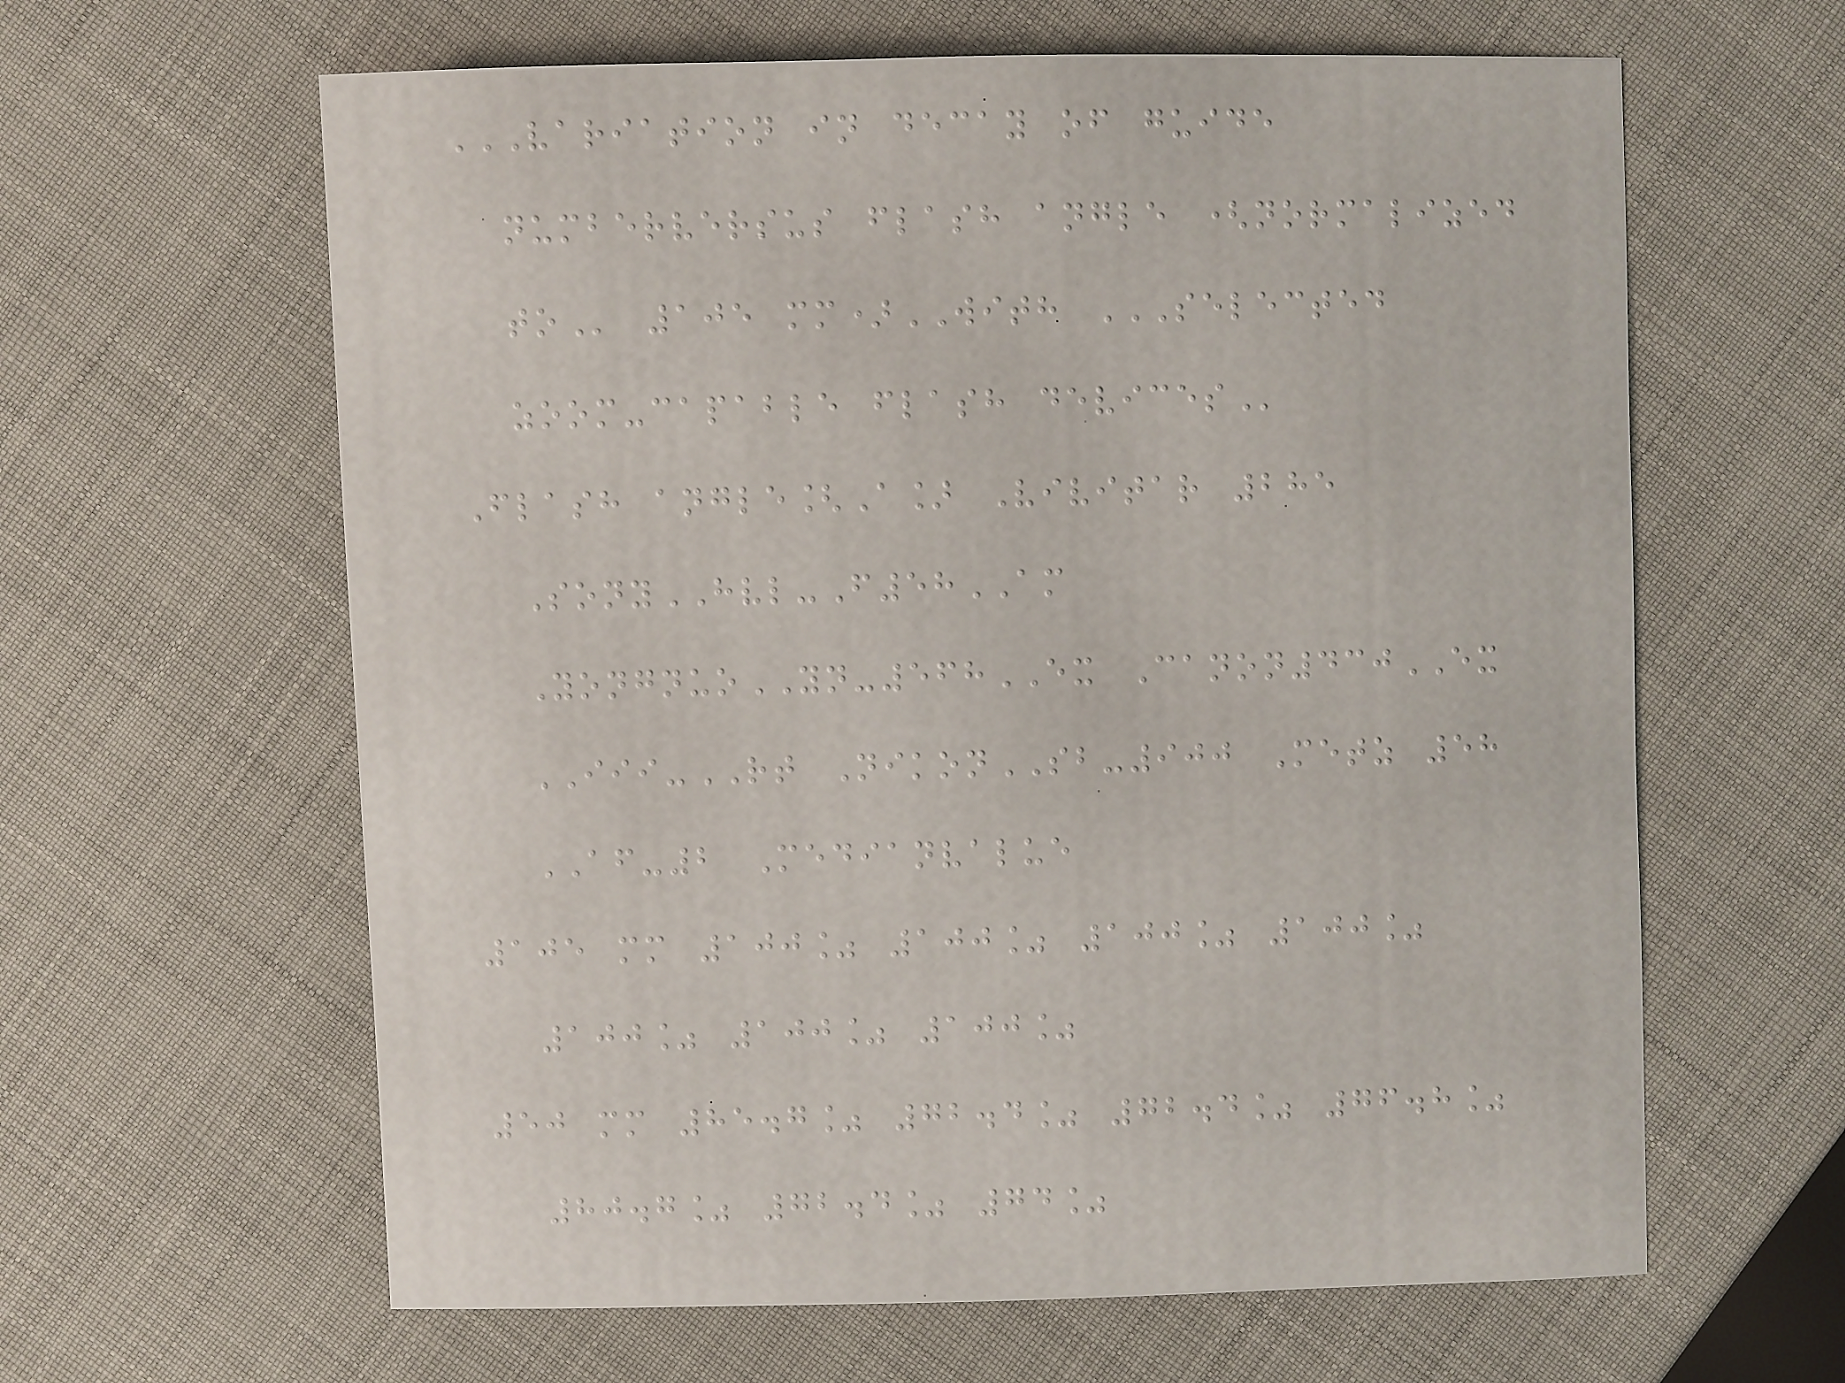VARIATION IN DECAY OF GUIDE
NUMBERVERSUS FLASH ANGLE (NORMALIZED
TO 105 mm)WITH SELECTED
ZOOM-CAPABLE FLASH DEVICES
Flash angle[A] Vivitar 285
SonyHVL-F58AM
YongnuoYN-568EX Canon430EX
III-RT NikonSB-900 Metz 58
AF-2 Medianvalue
105 mm 100% 100% 100% 100%
100% 100% 100%
50 mm 85.7% 72.4% 72.4% 76.8%
80.7% 72.4% 74%
